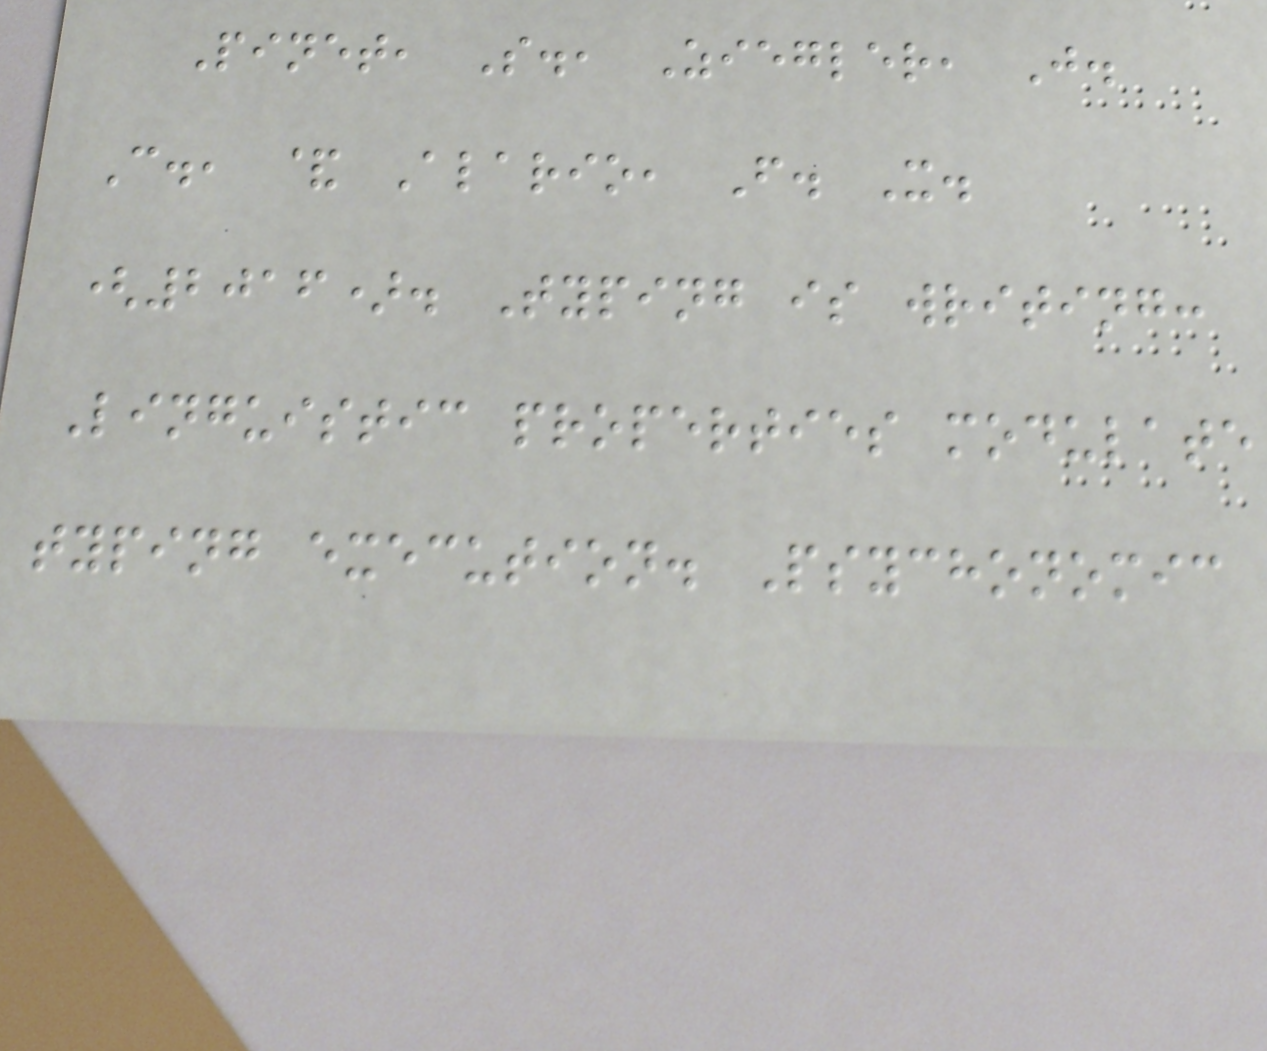Pinet, S., Ziegler, J.
C., & Alario, F. X.
(2016). Typing is writing:
Linguistic properties modulate
typing execution. Psychonomic
